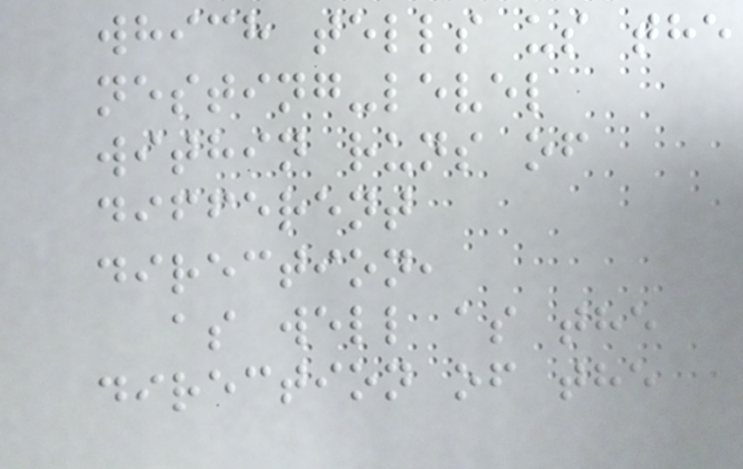which tells us the
nesting-level
within runs of
different
direction,
as well as the
direction of the
